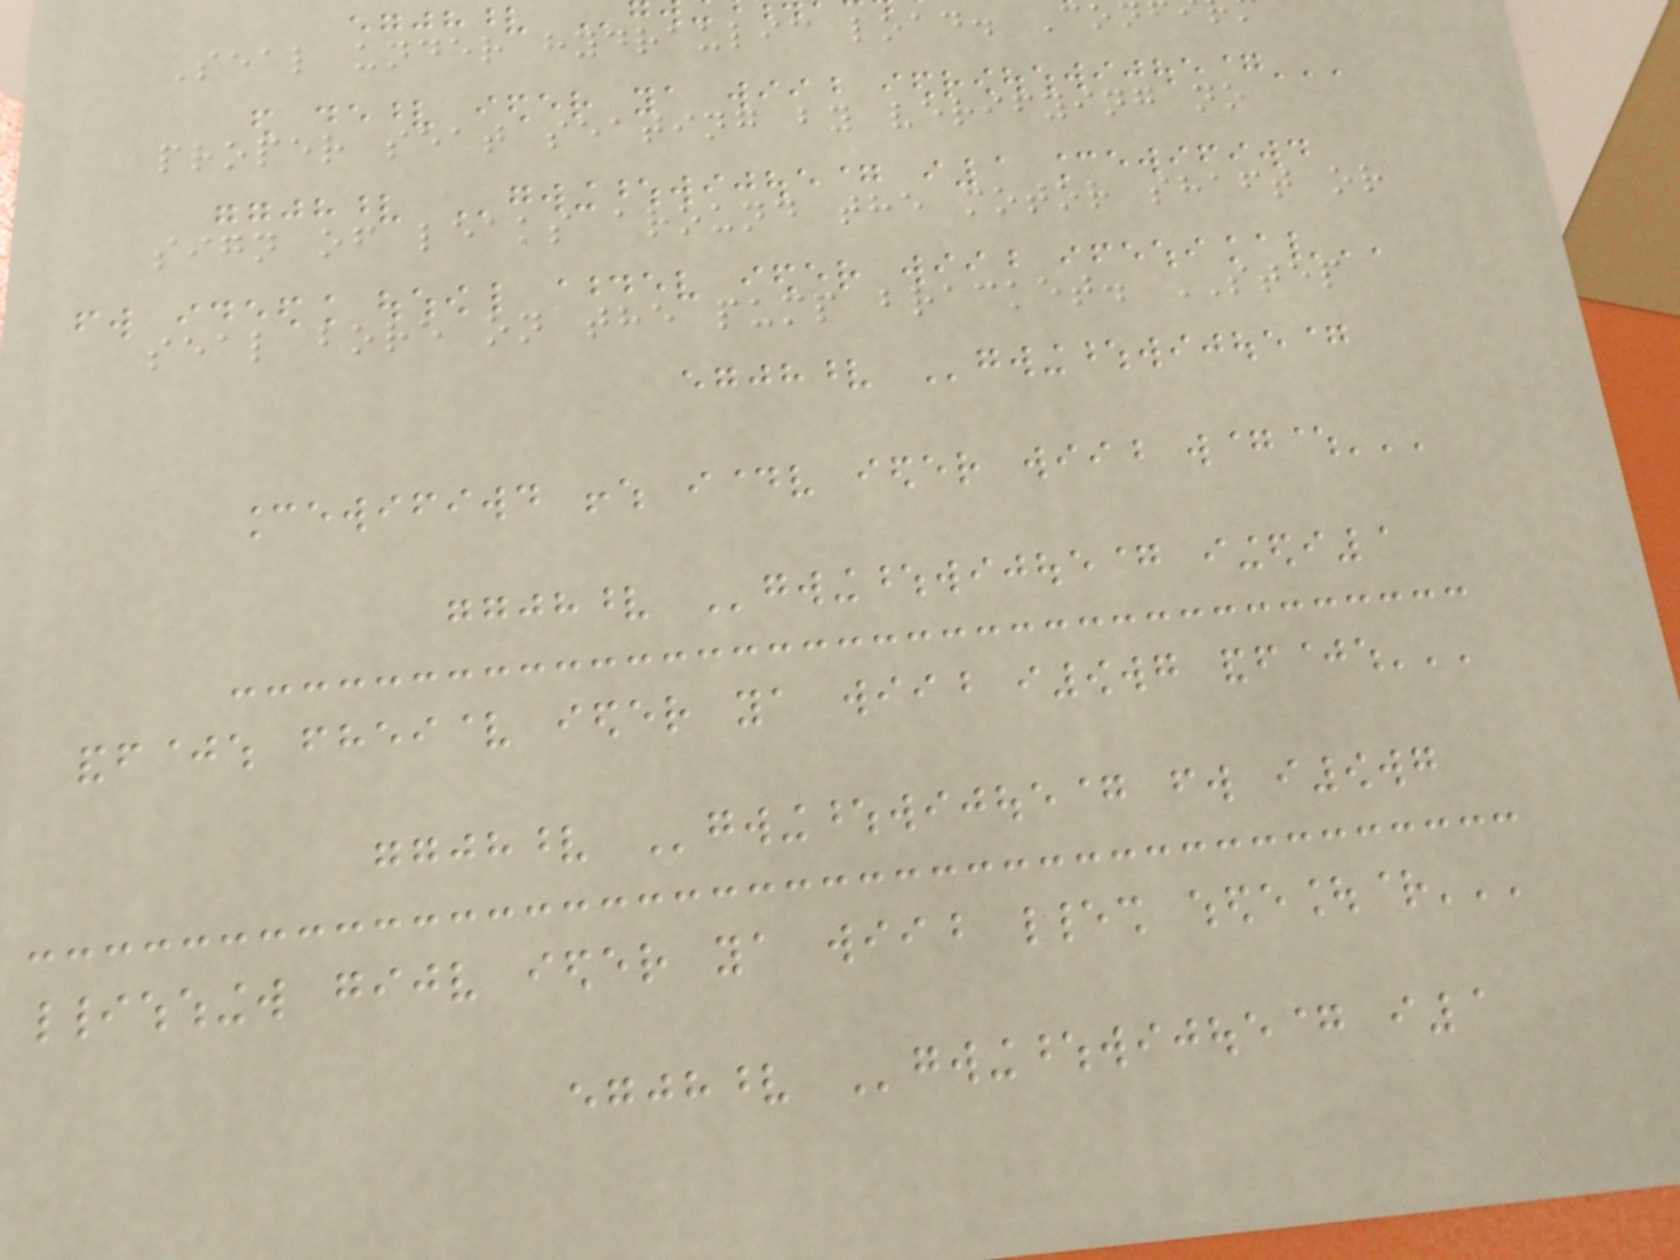Seal under hydraulic load. Co
proper seat seating by verifying no
sign of leaks around the motor shaft or
seal bore on the pump bracket. STEP
